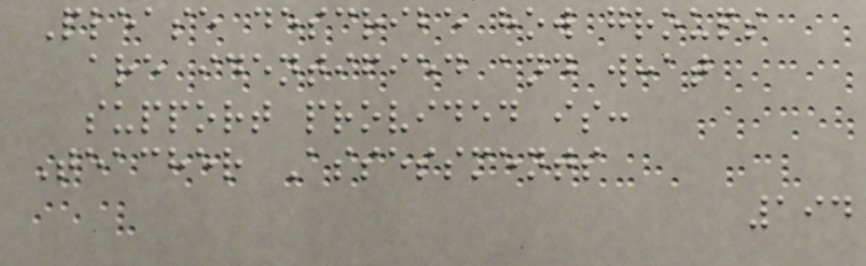Please describe how groups
are identified and what
support provided is:
Teacher Assessments
194
